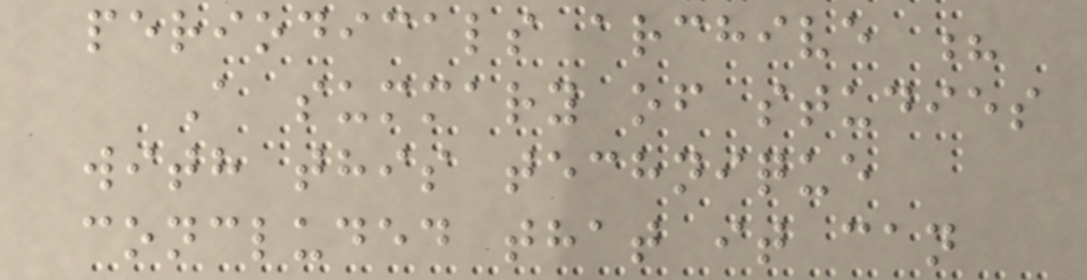periodicals archive ?
A summary of studies
with this technique
concluded that it can
